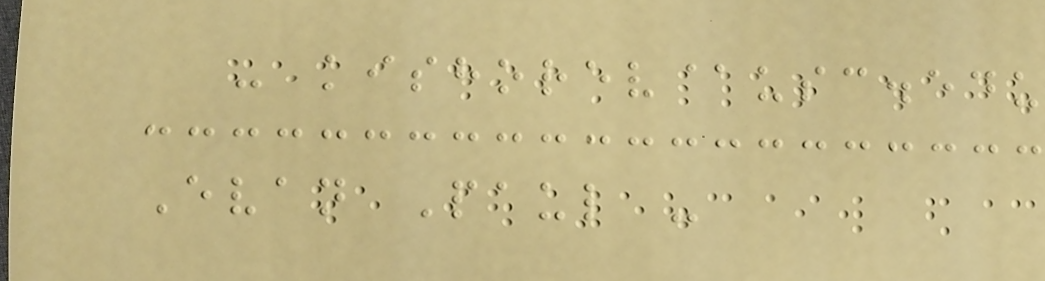- kishorev@usc.edu
Evan Paul -
